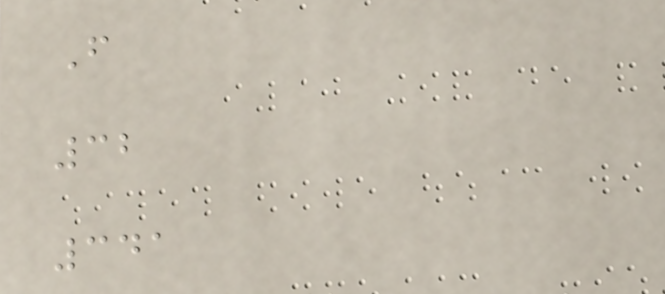F
32
341
